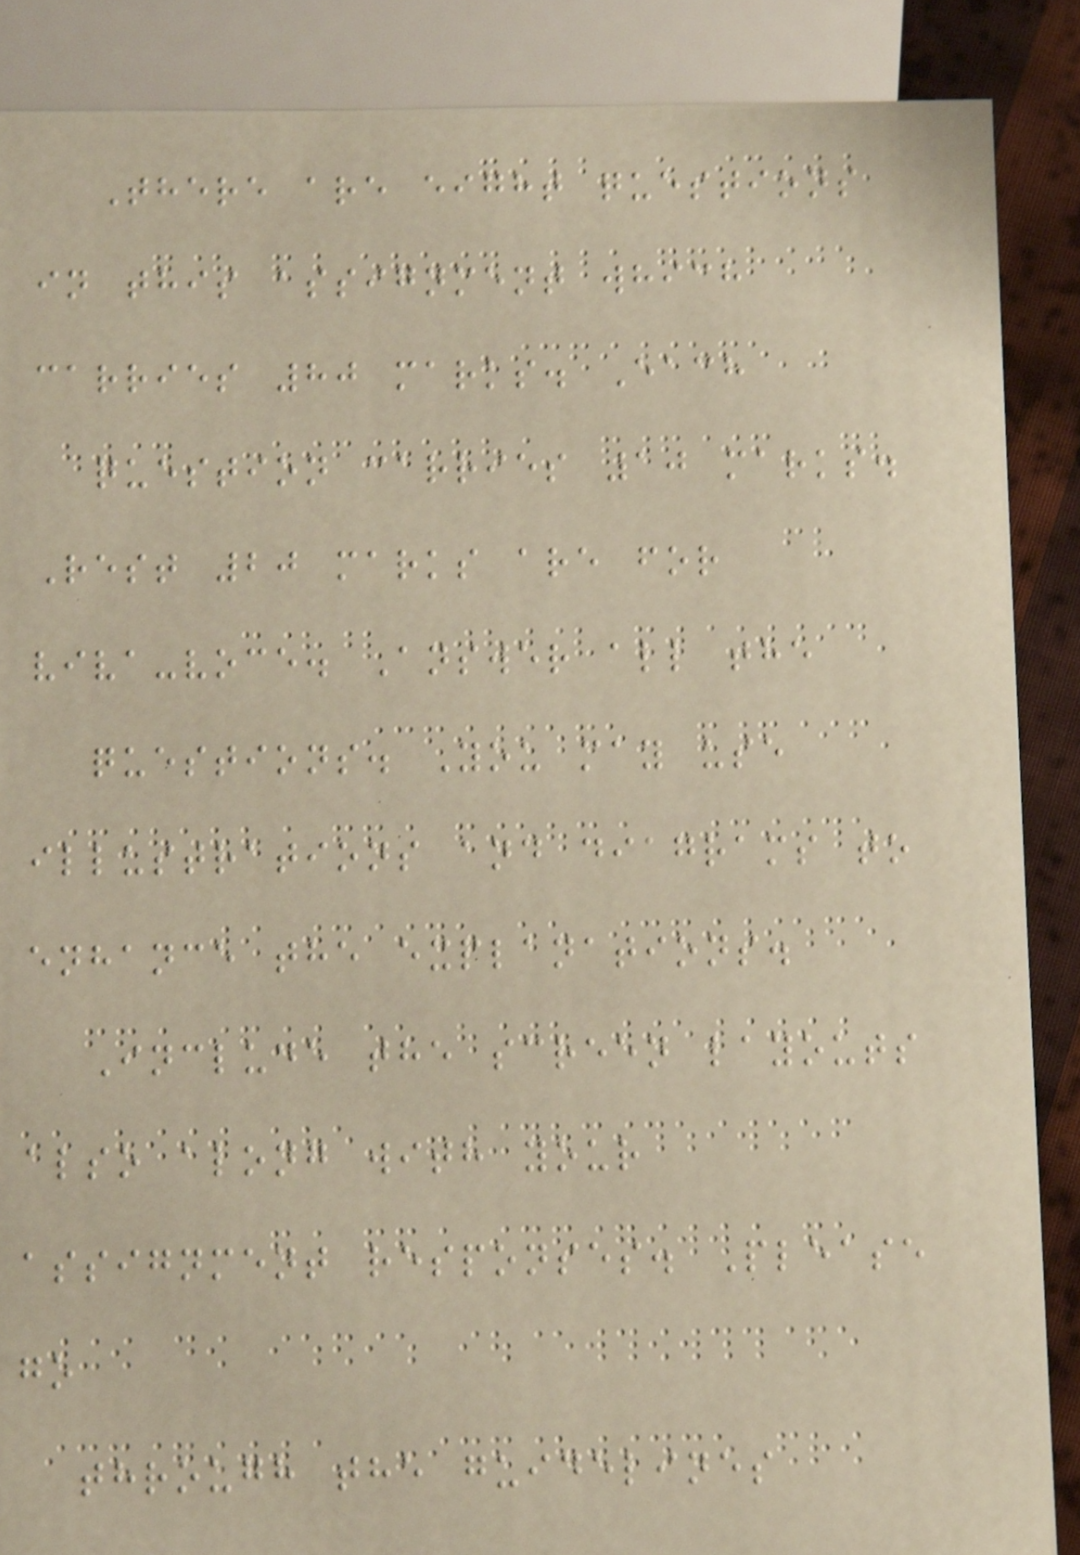There are eight questions
in this assignment which
carries 80 marks. Each
question carries 10 marks.
Rest 20 marks are for
viva-voce. Answer all the
questions. You may use
illustrations and diagrams to
enhance the explanations.
Include the screen layouts
also along with your
assignment responses. Please
go
through the guidelines
